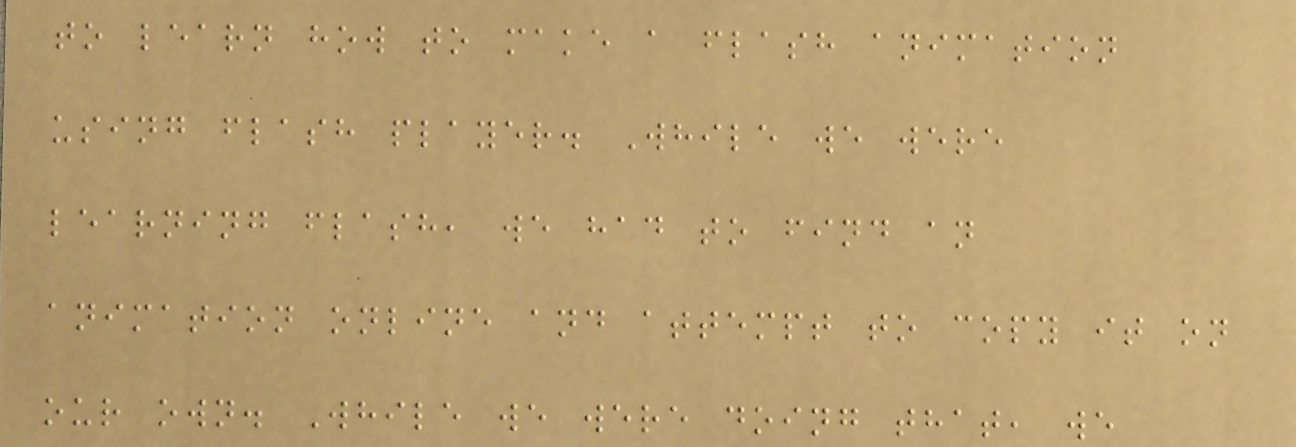to learn how to make a flash animation
using flash player. While we were
learning flash, we had to find an
animation online and attempt to copy it on
our own. While we were doing that, we
